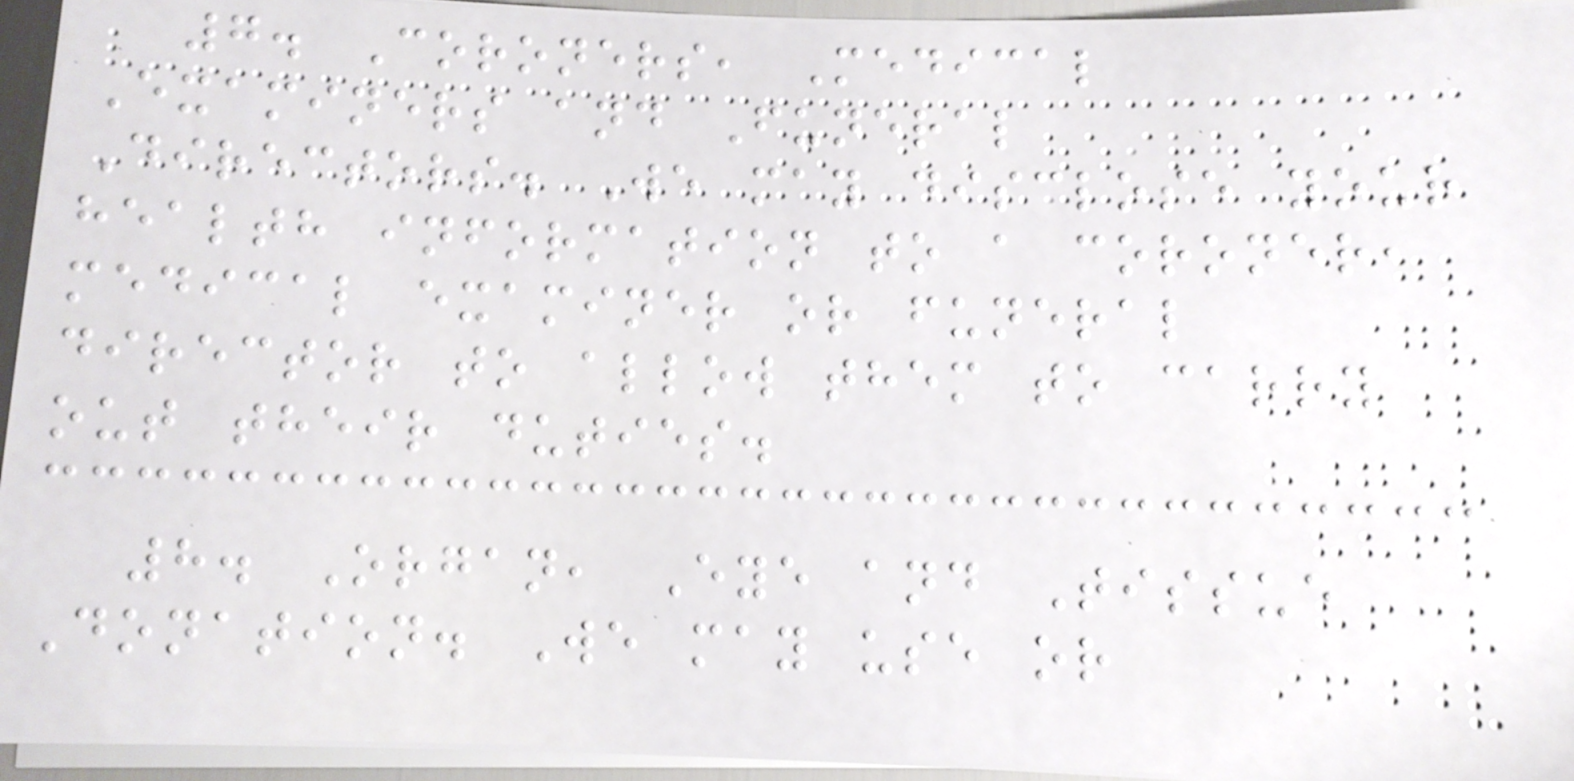7. Coroners, Medical
Examiners and Funeral
Directors. We may disclose your
health information to a coroner,
medical examiner or funeral
director to allow them to carry
out their duties.
8. Organ, Eye and Tissue
Donation. We may use or
